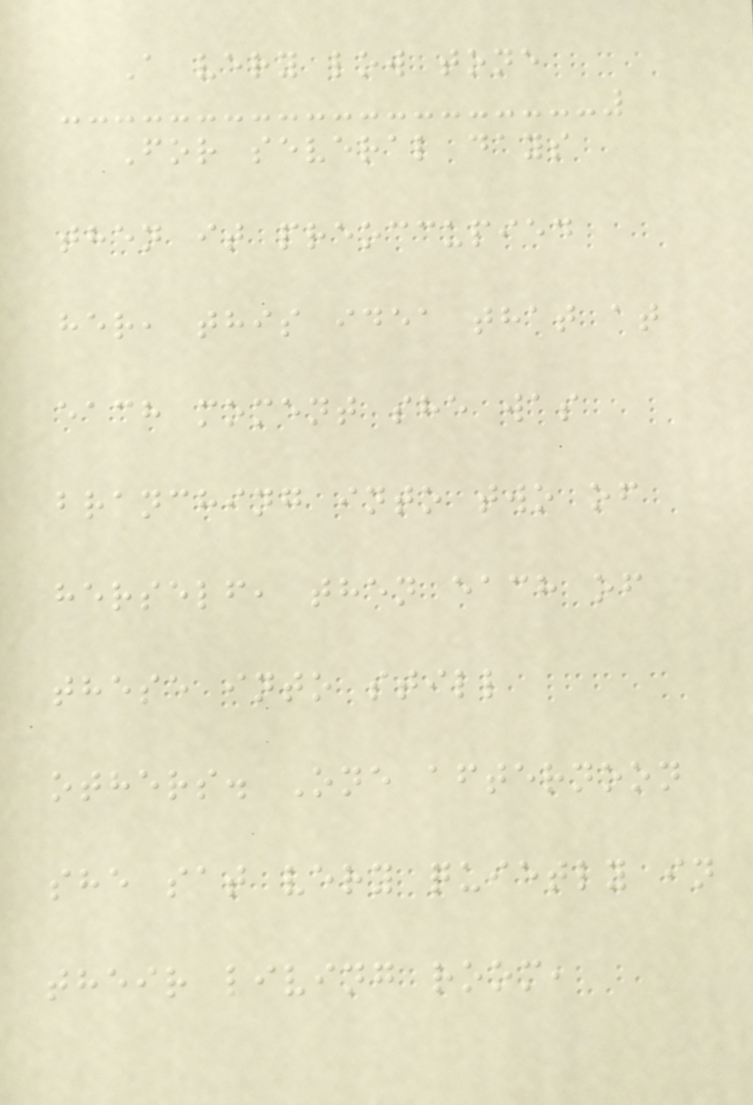A very low tone
For several days
then it preoccupied
her, this idea that at
each moment she was
branching into two of
herself, then each of
these into still
others. One afternoon
she sat very quietly in
their living room,
